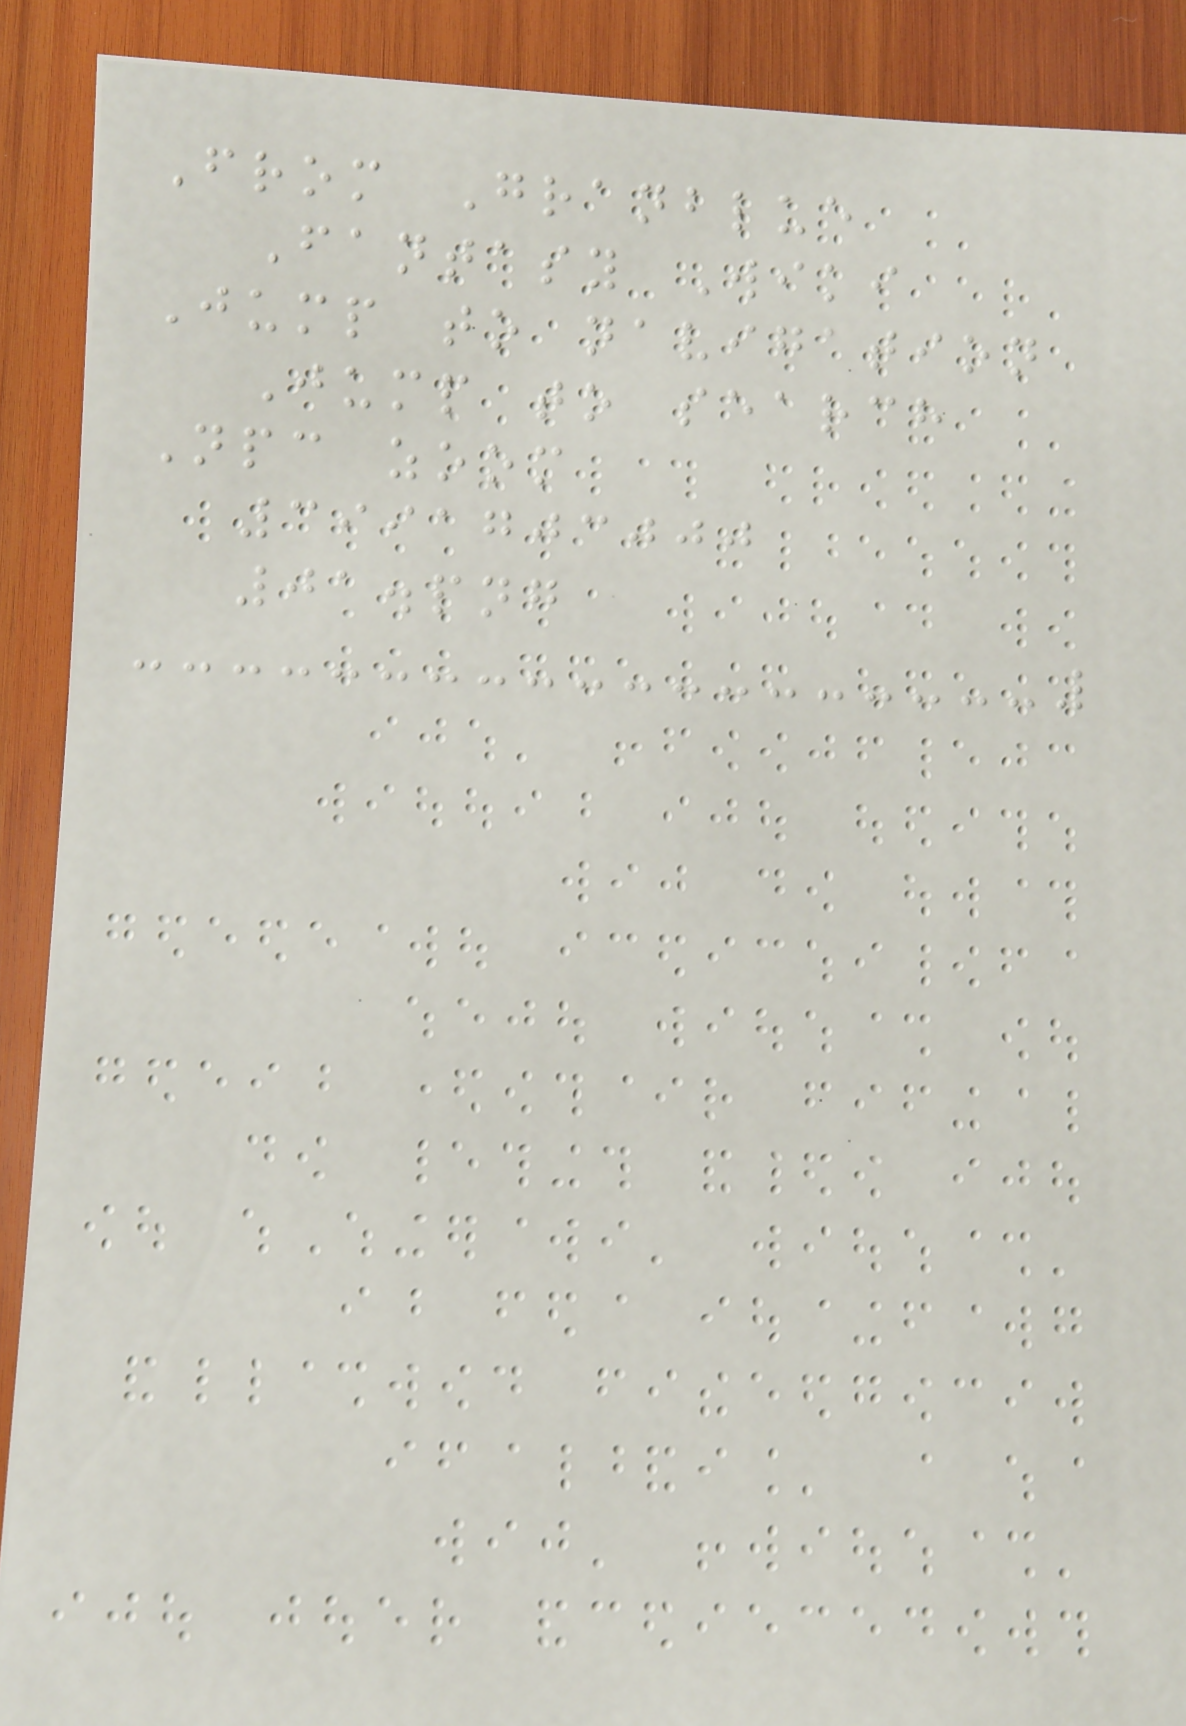From Granblue
Fantasy Wiki
Jump to navigation
Jump to search
Npc zoom
3991703000
01.png
